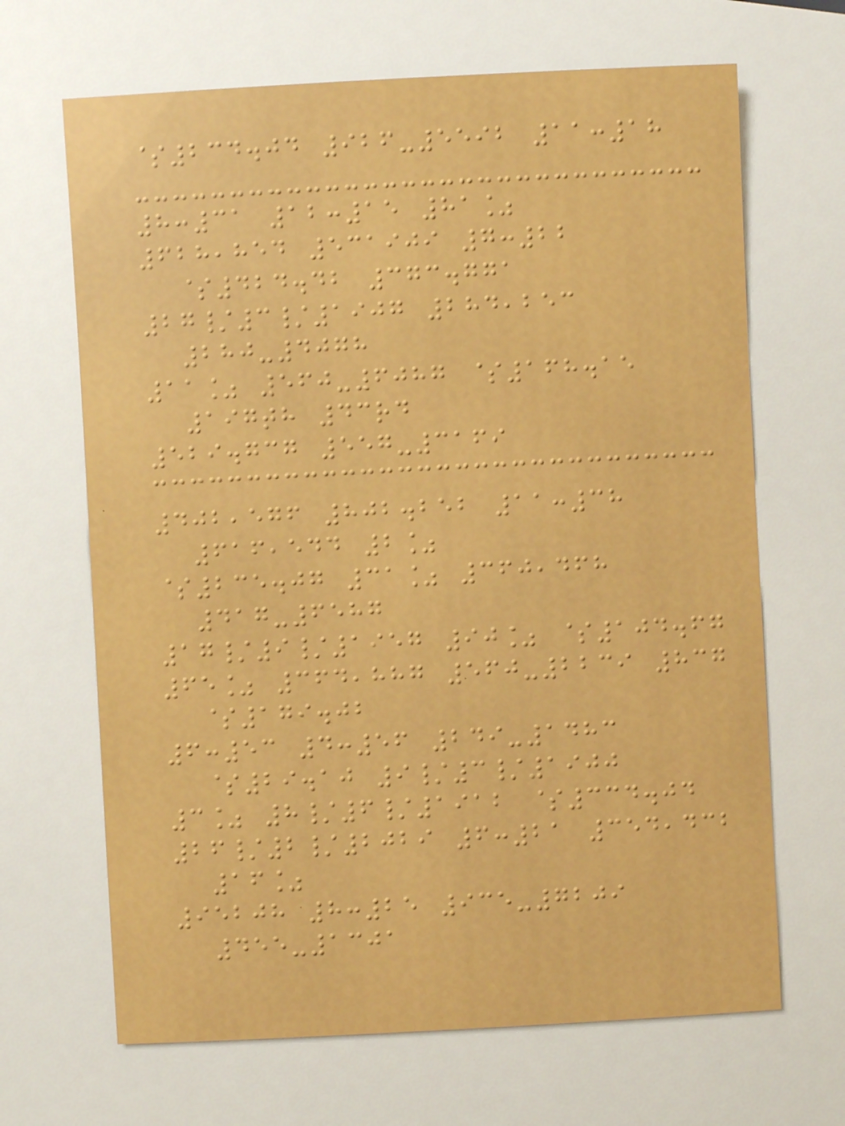$234.04 926-5592 11:18
8:31 12:15 81%
628,854 531909 7:22
$424.42 373.771
27/3/1907 284,253
280-4078
11% 560-6087 $168.15
197th 43rd
529.737 557-3169
402,576 802.252 11:38
616,544 2%
$235.07 31% 360,468
417-6587
17/9/1957 90% $104.67
65% 364,887 560-2239 837
$179.02
6:53 4:56 249-1483
$29.10 9/3/1900
3% 8/6/1912 $334.04
26/2/2029 6:21 354,432
16%
95208 8:25 935-7209
455-1301
